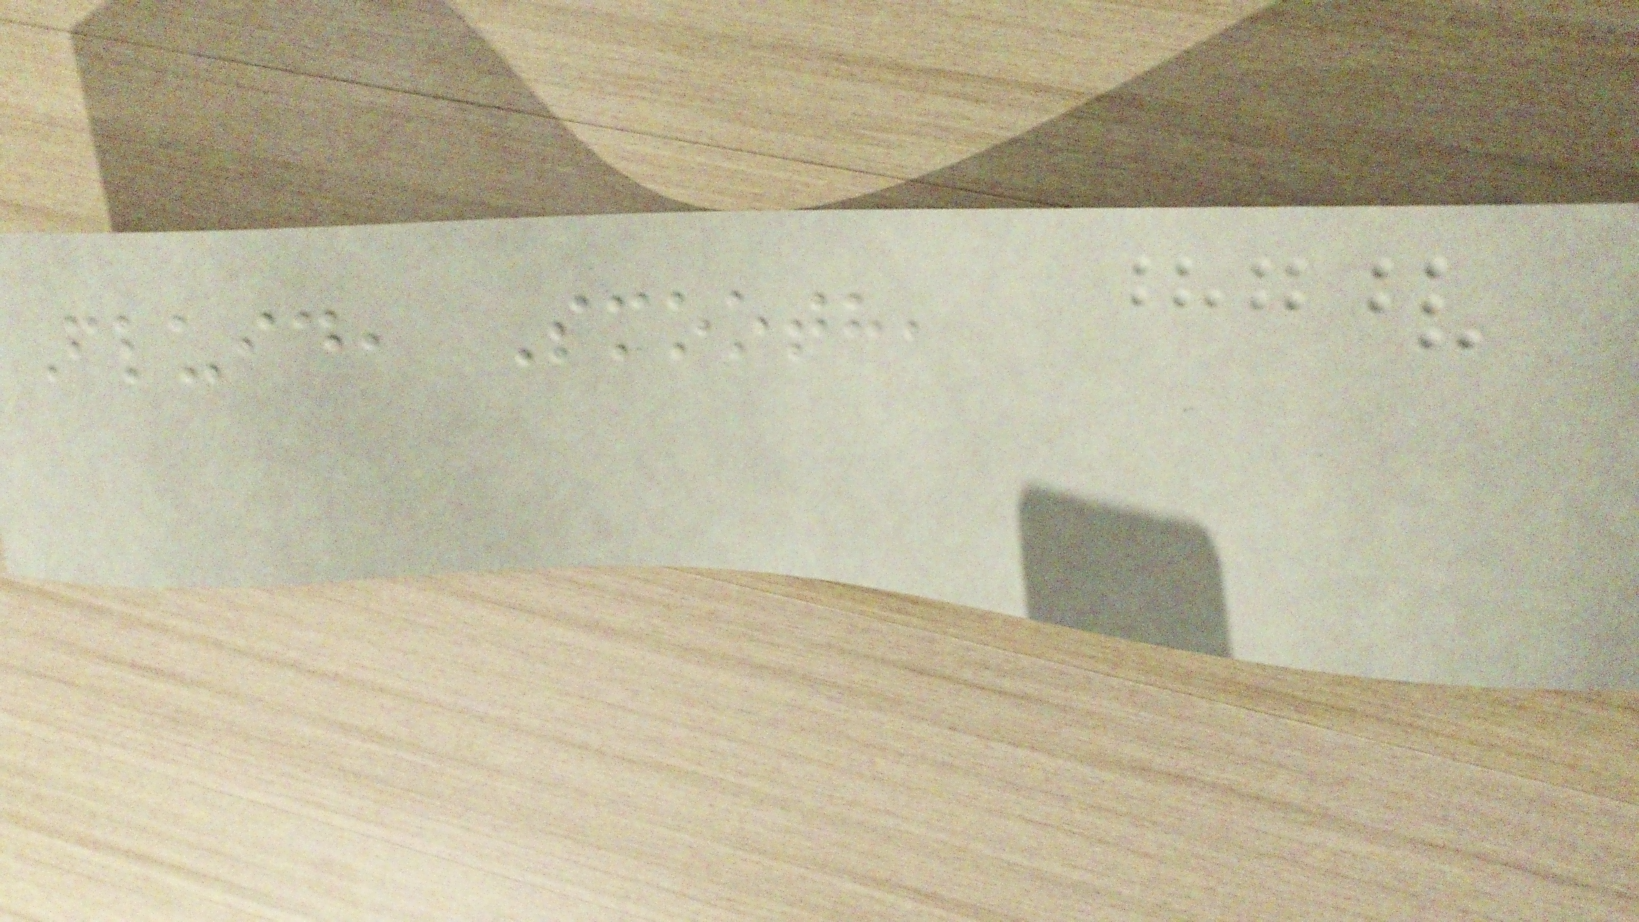Fluid, Smooth,
